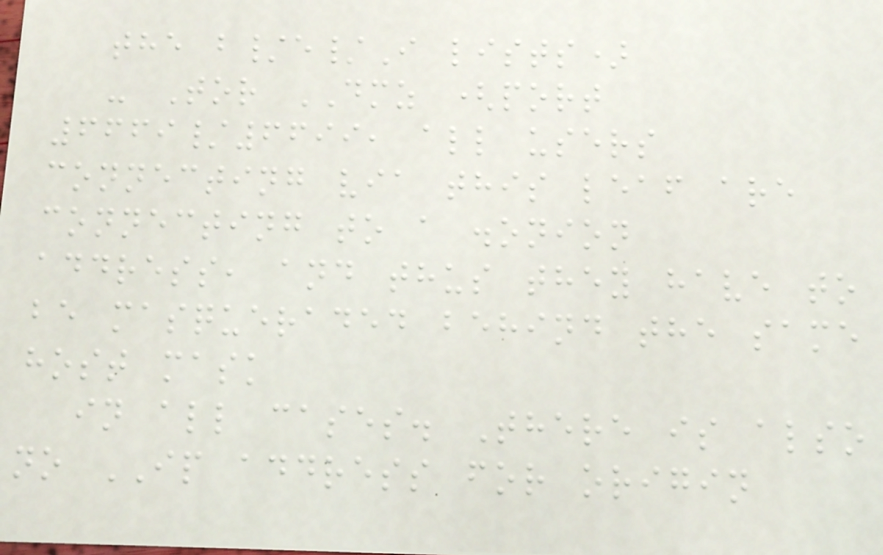the b/e/I lists)
- Tor DMZ (port
6669/6699, all users
connecting via this leaf are
connecting to a .onion
address, and thus they have to
be masqueraded behind the same
host mask
in all cases. There is also
no IP address for origin
